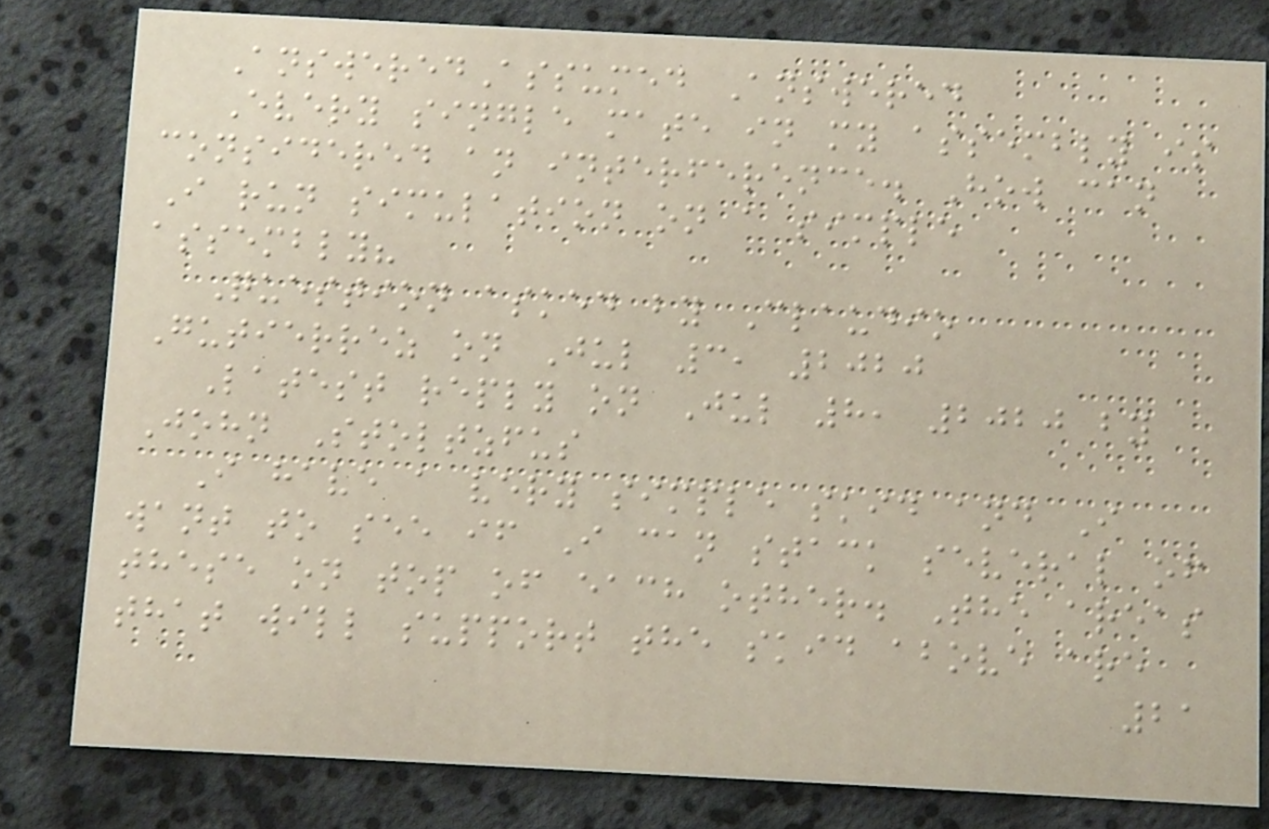AnsweredAssumed Answered
Every single mate in my assembly is
considered an interference. How can
I run simulation on a simple
assembly?
Question asked by Claudio
Gutierrez on Jul 3, 2020
Latest reply on Jul 8, 2020 by
John Stoltzfus
I have a very simple skid and I
want to see if I can stack several of
these on top of each other. The areas
that will support the skid above are
21
